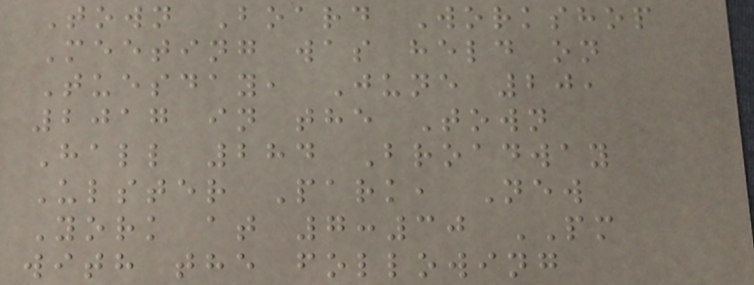Town Board Workshop
Meeting was held on
Tuesday, June 20,
2017 in the Town
Hall 284 Broadway
Ulster Park, New
York at 7:30 PM
with the following
